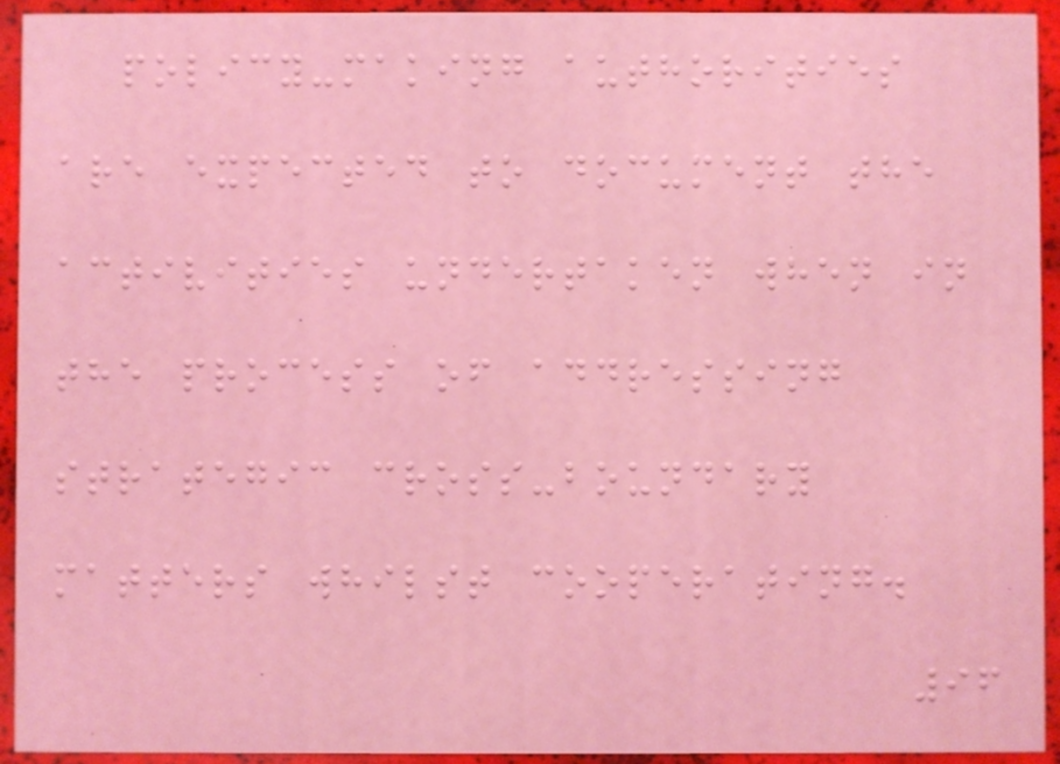policy-making authorities
are expected to document the
activities undertaken when in
the process of addressing
strategic cross-boundary
matters whilst cooperating.
96
